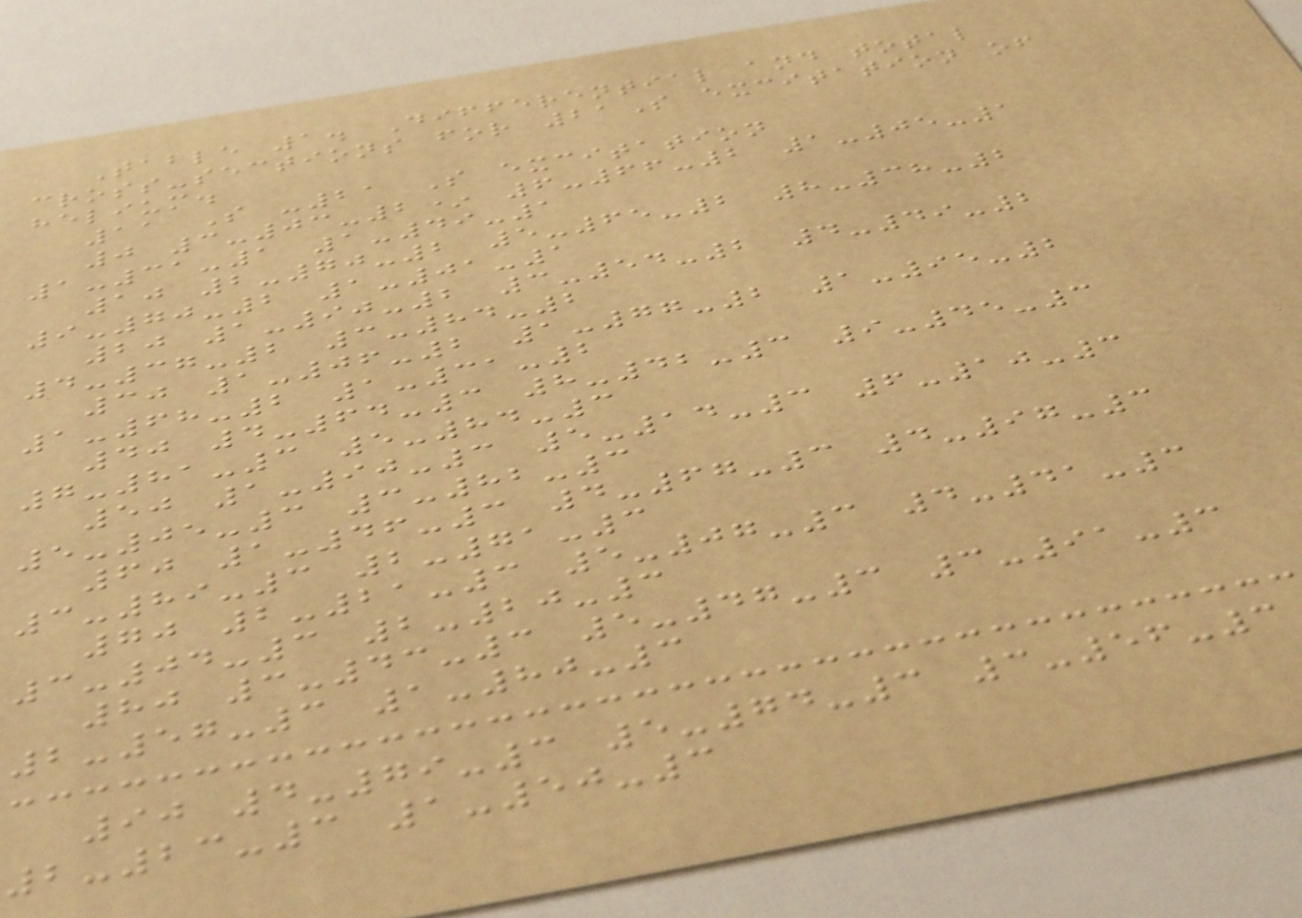Table 1. Differential and total
cross-sections for 21S excitation of
helium.
11 S -21 S excitation
0 3-03-2* 6-66-2 1-05-1
1-31-1 1-49-1
10 2-70-2 5-65-2 8-38-2
9-70-2 1-01-1
20 1-90-2 3-54-2 4-49-2
4-37-2 3-84-2
30 1-06-2 1-77-2 1-95-2
1-68-2 1-31-2
40 4-64-3 8-42-3 9-45-3
7-81-3 5-84-3
50 1-90-3 5-14-3 6-10-3
5-05-3 3-82-3
60 1-46-3 4-67-3 4-97-3
3-89-3 2-71-3
70 2-21-3 5-07-3 4-41-3
3-04-3 2-20-3
80 3-43-3 5-47-3 3-91-3
2-57-3 1-80-3
90 4-79-3 5-74-3 3-56-3
2-23-3 1-50-3
